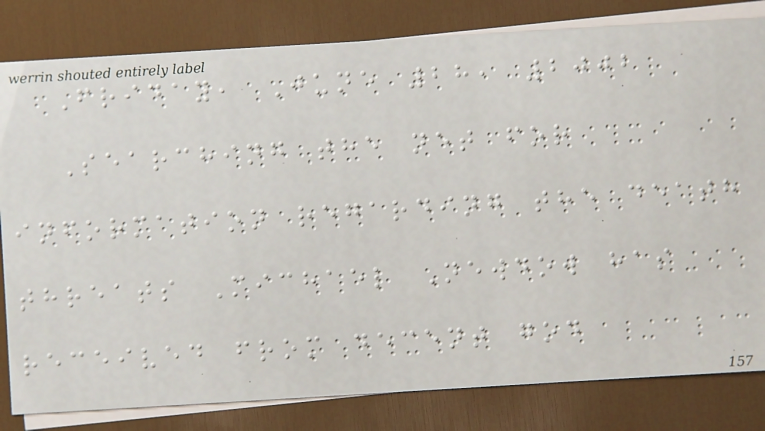Friday, June 28, 2002
Searching the net for
information regarding the death
threats Michael Newdow has
received from decent god
